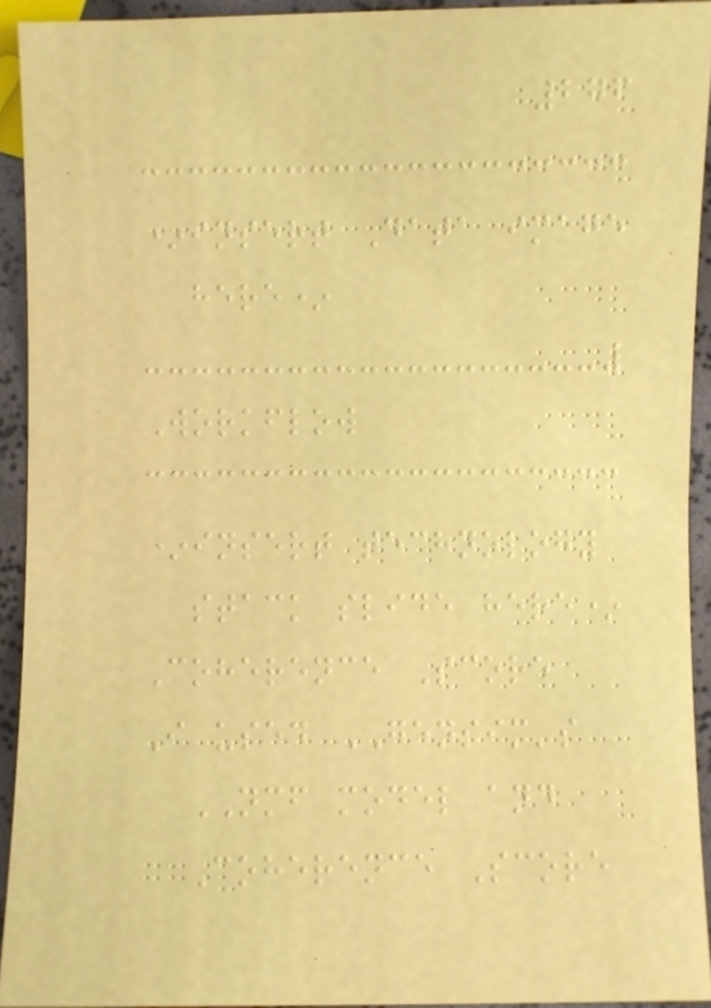276
*insert Data image
here*
Workflow
*insert technology
stack slide here*
Coherence Score
I used GENSIM's
NMF model and
Coherence Score
